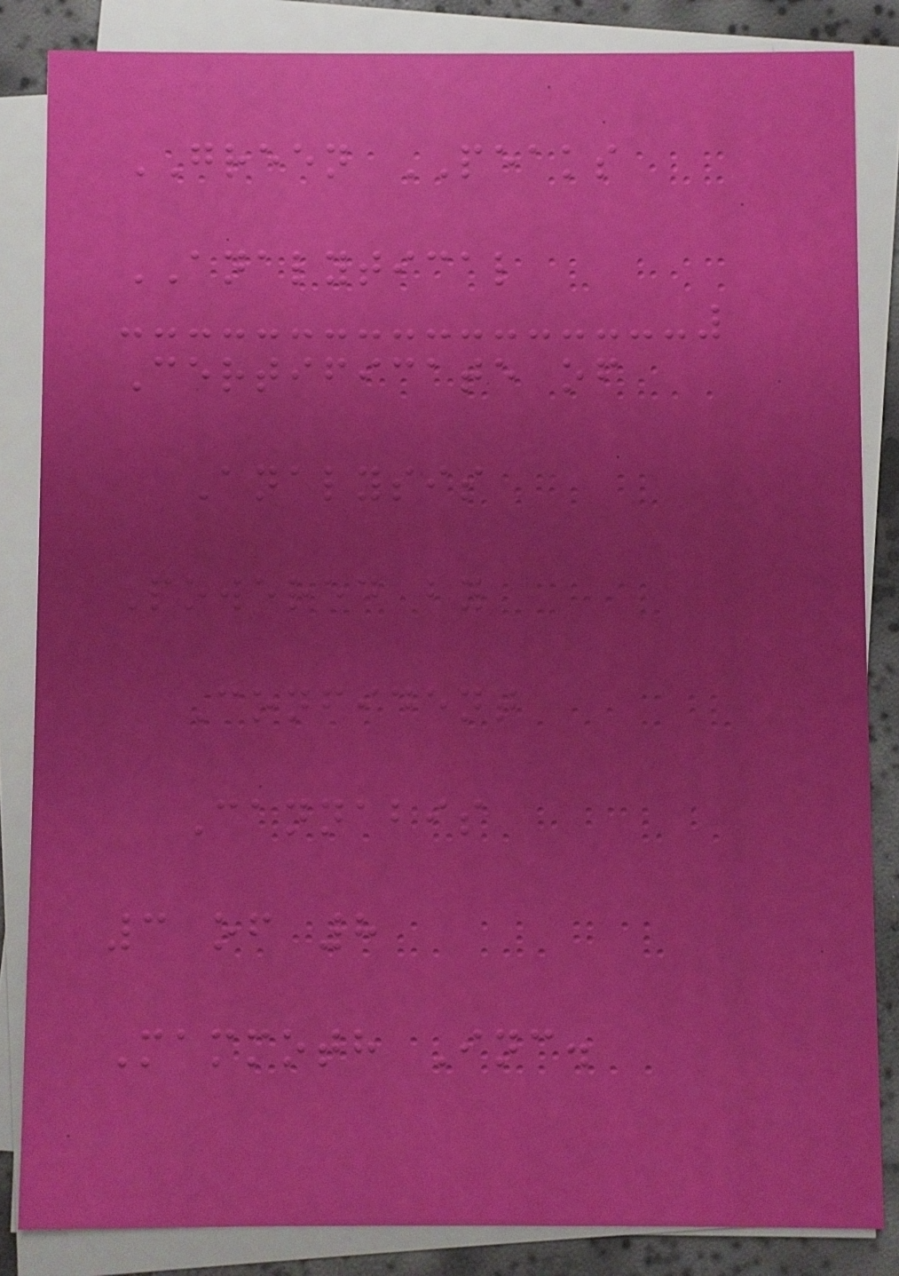GREEN PEAKS
ANALYTICAL
Certificate of
Analysis
Powered by
Confident
Cannabis
3 of 8
Mammoth Inc.
